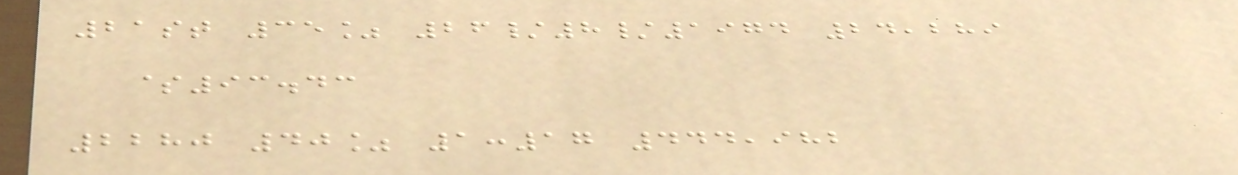21st 35% 26/8/1974 24,289
$93.43
2280 40% 1:17 444,982
